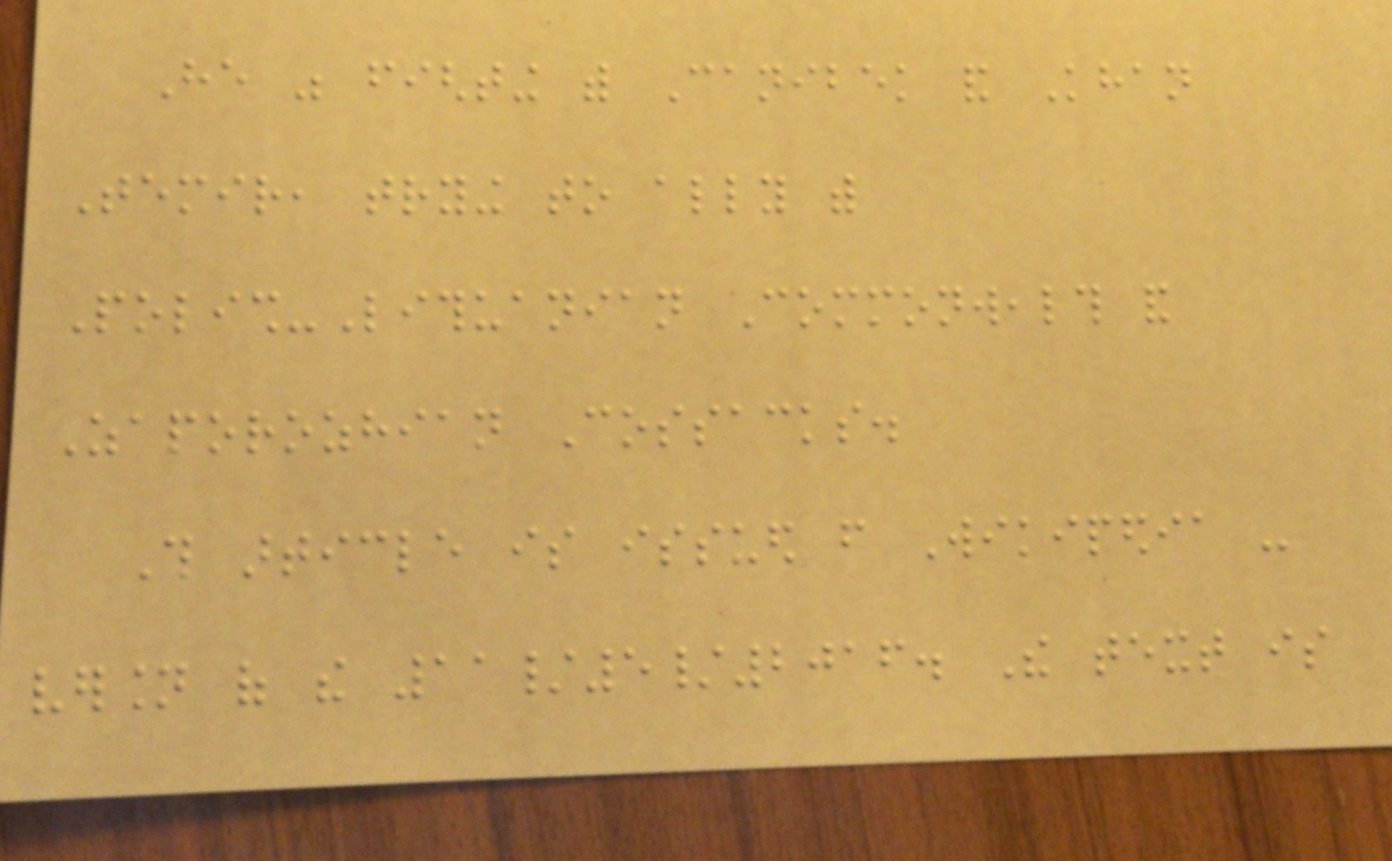He was fighting with Canibek and Khan
Temir, trying to ally with
Polish-Lithuanian Commonwealth and
Zaporozhian Cossacks.
This article is issued from Wikipedia -
version of the 11/5/2016. The text is
